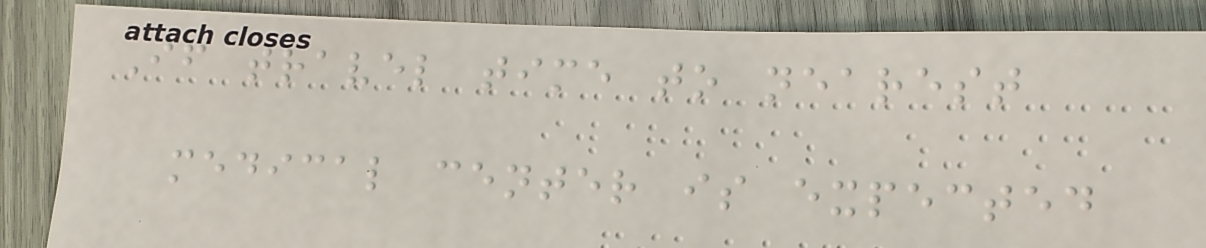If travel time to nearest
medical center is expected
